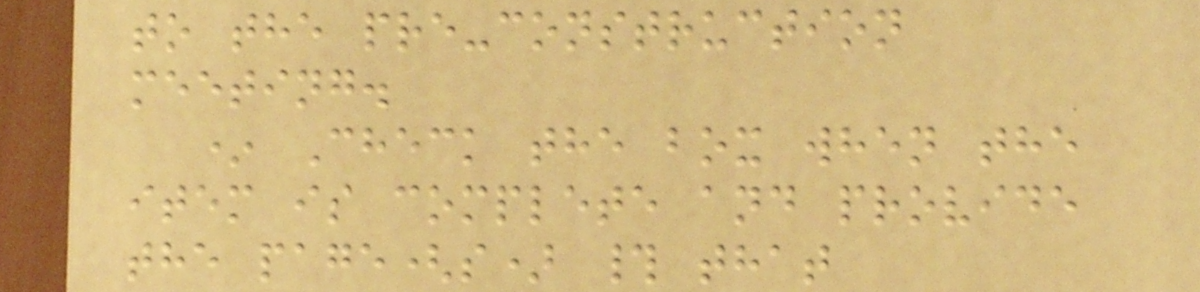to the pre-construction
meeting.
* Check the box when the
item is complete and provide
the page(s) # that
